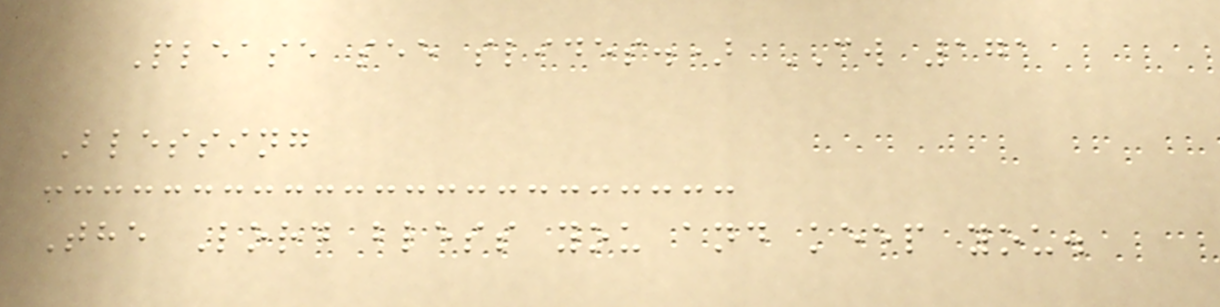Please see slides.) CW 171
Blessing
The Lord bless you and keep you.
